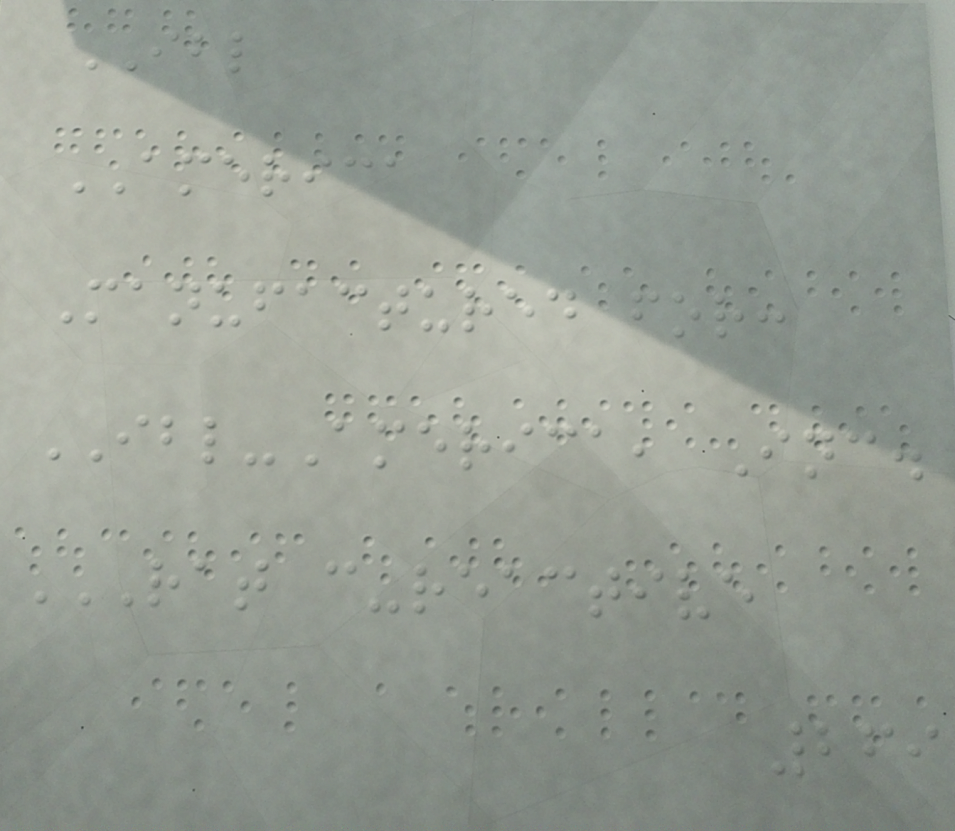IBL
AMERICA
Manufactured for:
IBL-America, Inc.
RAT C-REACTIVE
269
